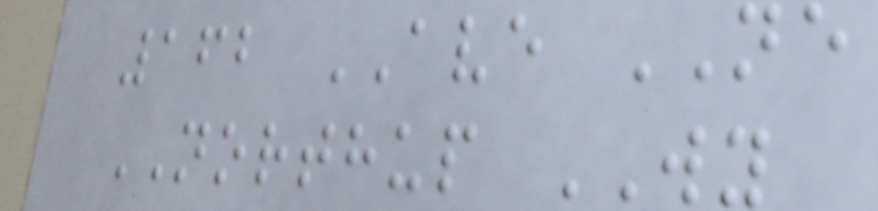162 AVE NE
NORTHUP WY
